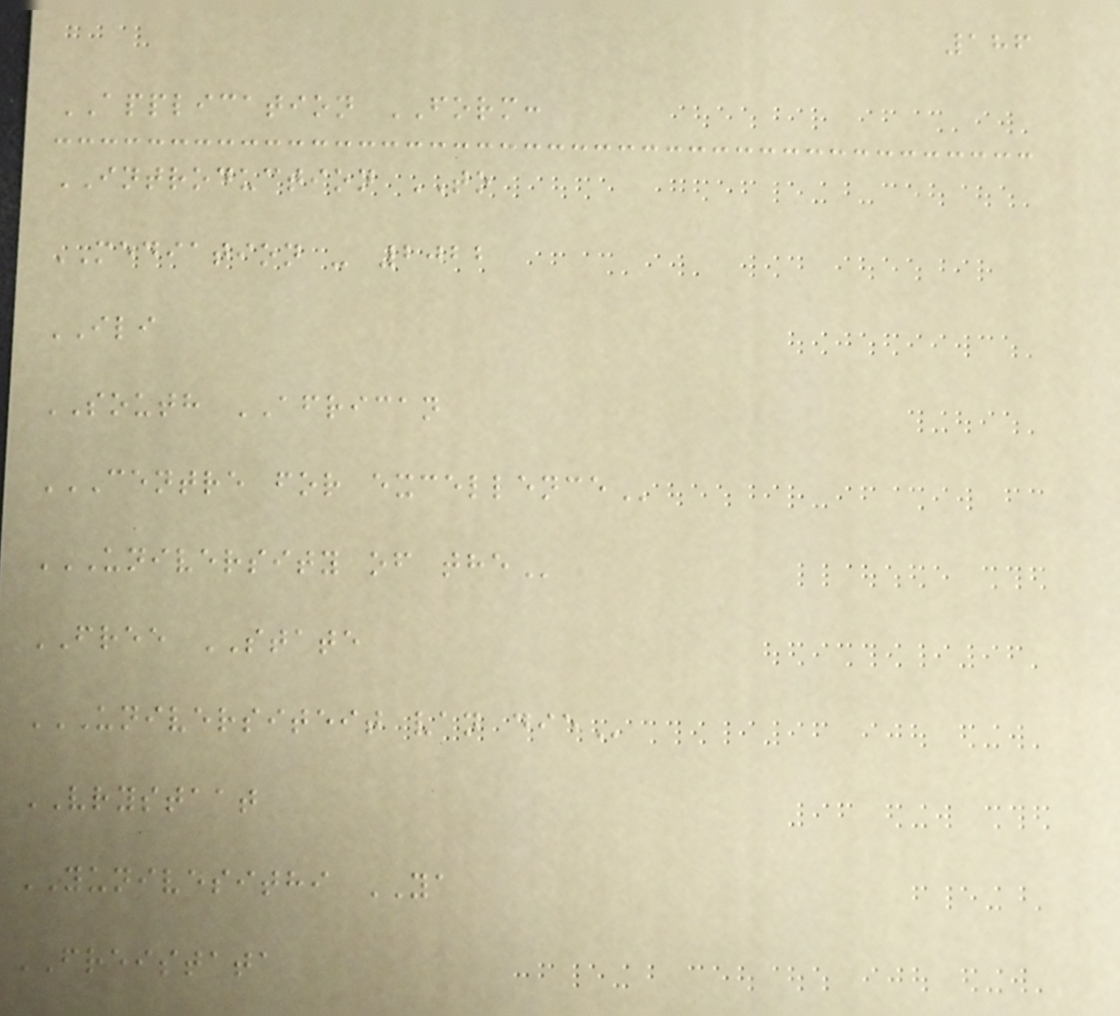186
APPLICATION FORM:
INTRODUCTION TO
MEDIATION - 2022
ILI
SOUTH AFRICAN
CENTRE FOR EXCELLENCE
UNIVERSITY OF THE
FREE STATE
UNIVERSITEIT VAN DIE
VRYSTAAT
YUNIVESITHI YA
FREISTATA
